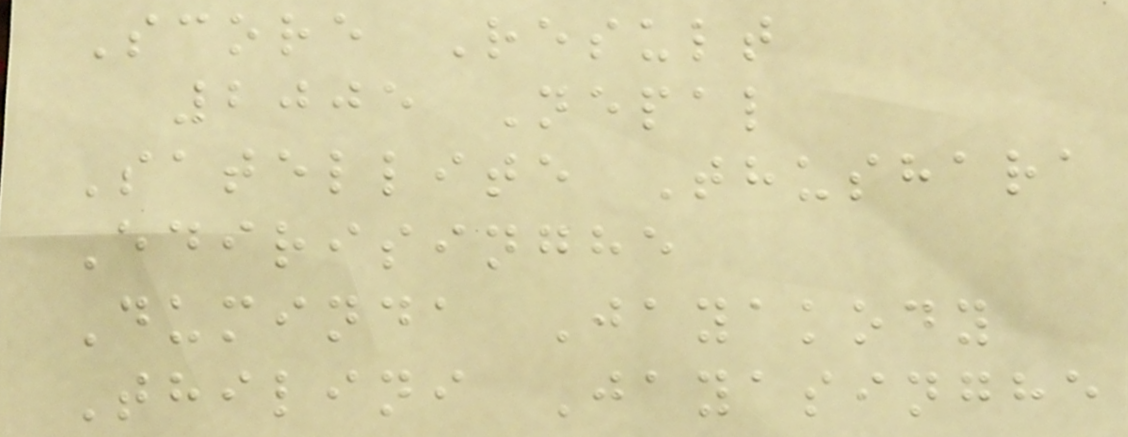Score Result
2005 Nepal
Satellite Thushara
Edirisinghe
Duminda Jayakody
Thilini Jayasinghe
